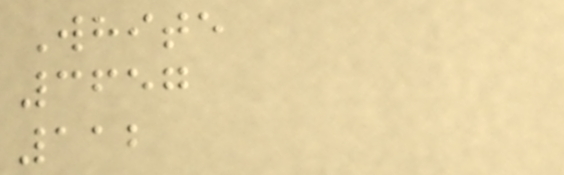White
3657
112
